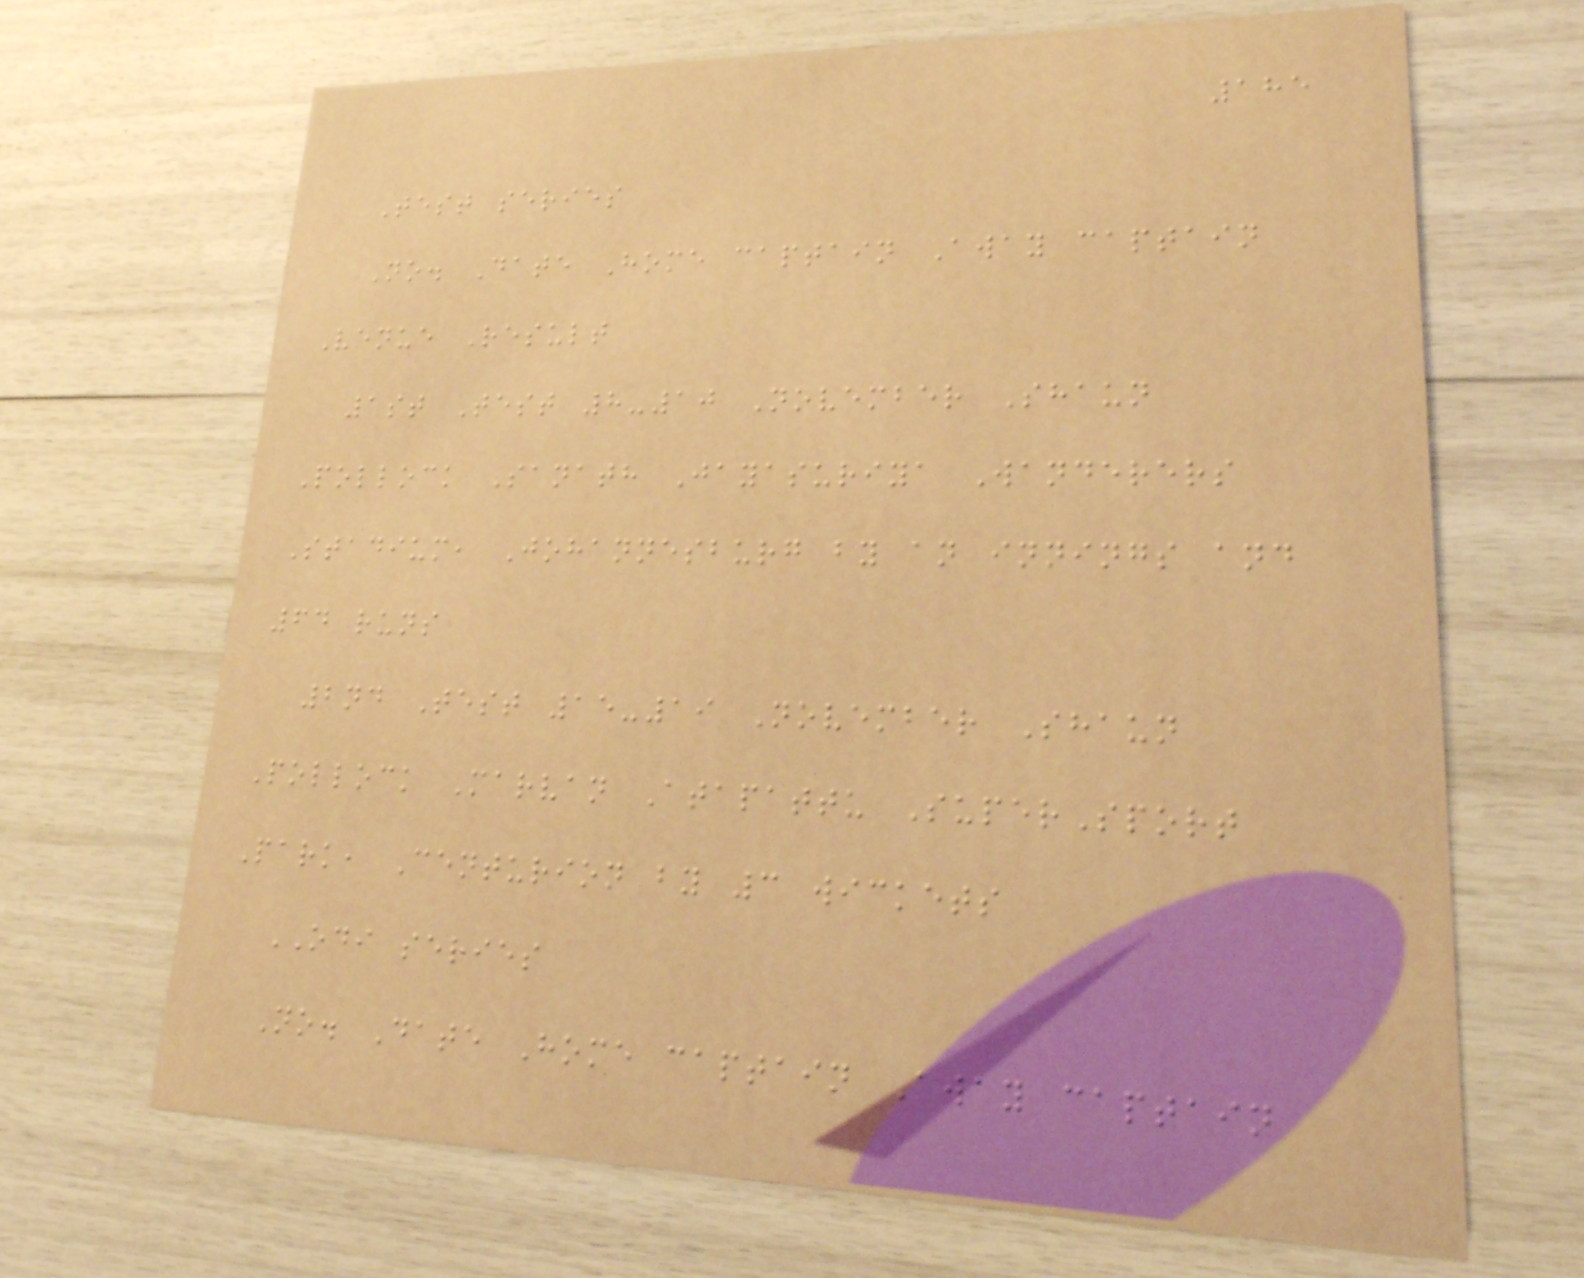185
Test series
No. Date Home captain Away captain
Venue Result
1st Test 8-10 November Shaun
Pollock Sanath Jayasuriya Wanderers
Stadium, Johannesburg by an innings and
64 runs
2nd Test 15-19 November Shaun
Pollock Marvan Atapattu SuperSport
Park, Centurion by 3 wickets
ODI series
No. Date Home captain Away captain
